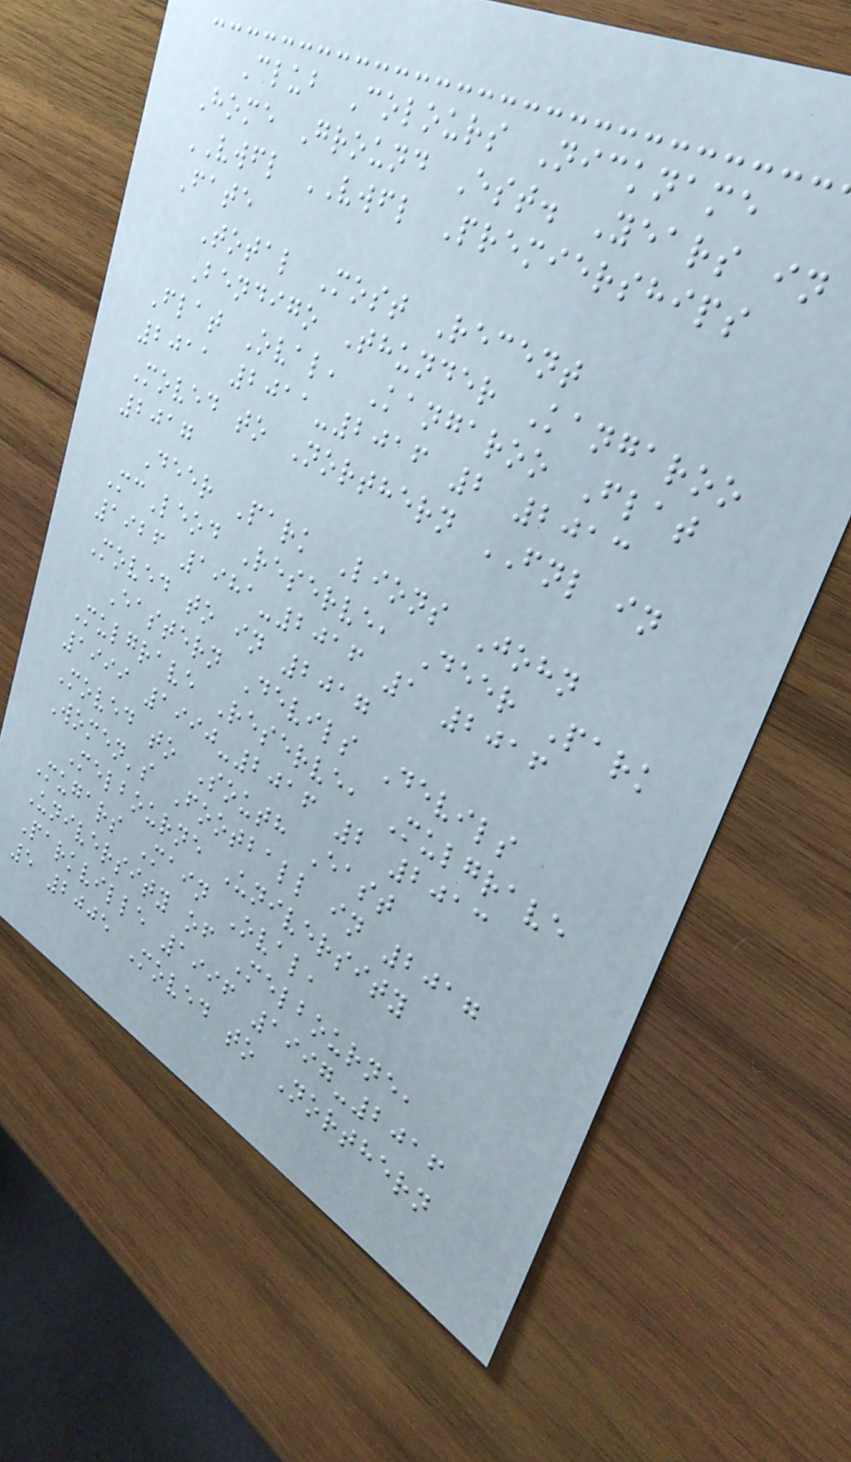Club Colours Nickname
Home Ground Est. Years in
VWFL VWFL Premierships
Fate
Total Most Recent
Bendigo Thunder Kangaroo
Flat Oval, Kangaroo Flat
2011 2011-2016 2 2013
Moved to Northern FNL in
2017
Deer Park Lions John
McLeod Reserve, Deer Park
1926 1981-2016 1 2016
Moved to in 2017
Eastern Devils Devils
Mulgrave Reserve, Mulgrave
1999 1990-2016 2 2013
Moved to South East
Women's Football in 2017
Melbourne University
Mugars Main Oval,
University of Melbourne,
Parkville 1996 1997-2016
5 2005 Moved to Northern
